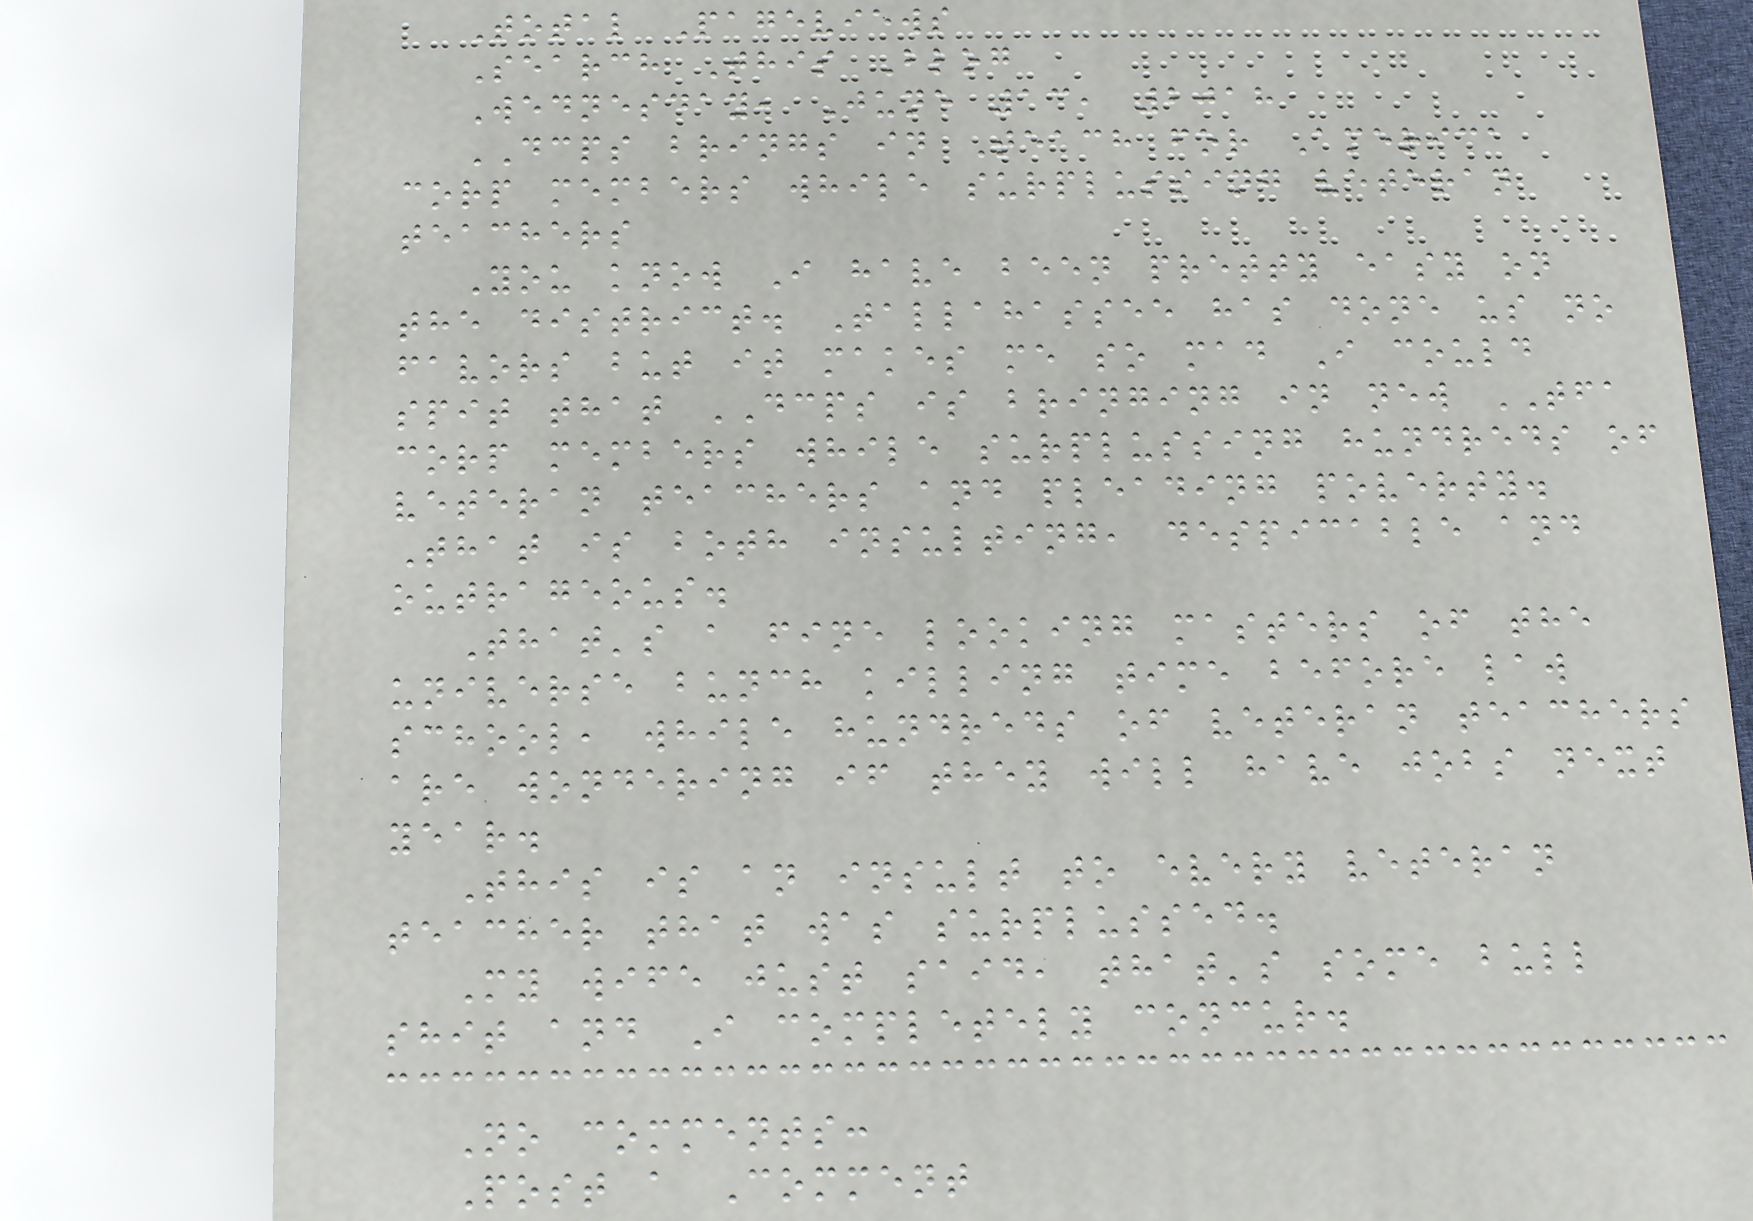Total Pageviews
Search This Blog
Wednesday, June 13, 2018
DCPS brings in Teach for America
corp members while surplussing veteran
teachers
You know I have been pretty easy on
the district. Tallahassee has done us no
favors but it makes me so mad I could
spit that DCPS is bringing in new TFA
corp members while surplussing hundreds of
veteran teachers and pleading poverty.
That is both insulting, despicable and
outrageous.
That's a fine looking masters of the
universe bunch killing time before law
school, while hundreds of veteran teachers
are wondering if they will have jobs next
year.
This is an insult to every veteran
teacher that was surplussed.
My wife just said, that's some bull
shit and I completely concur.
No comments:
Post a Comment
